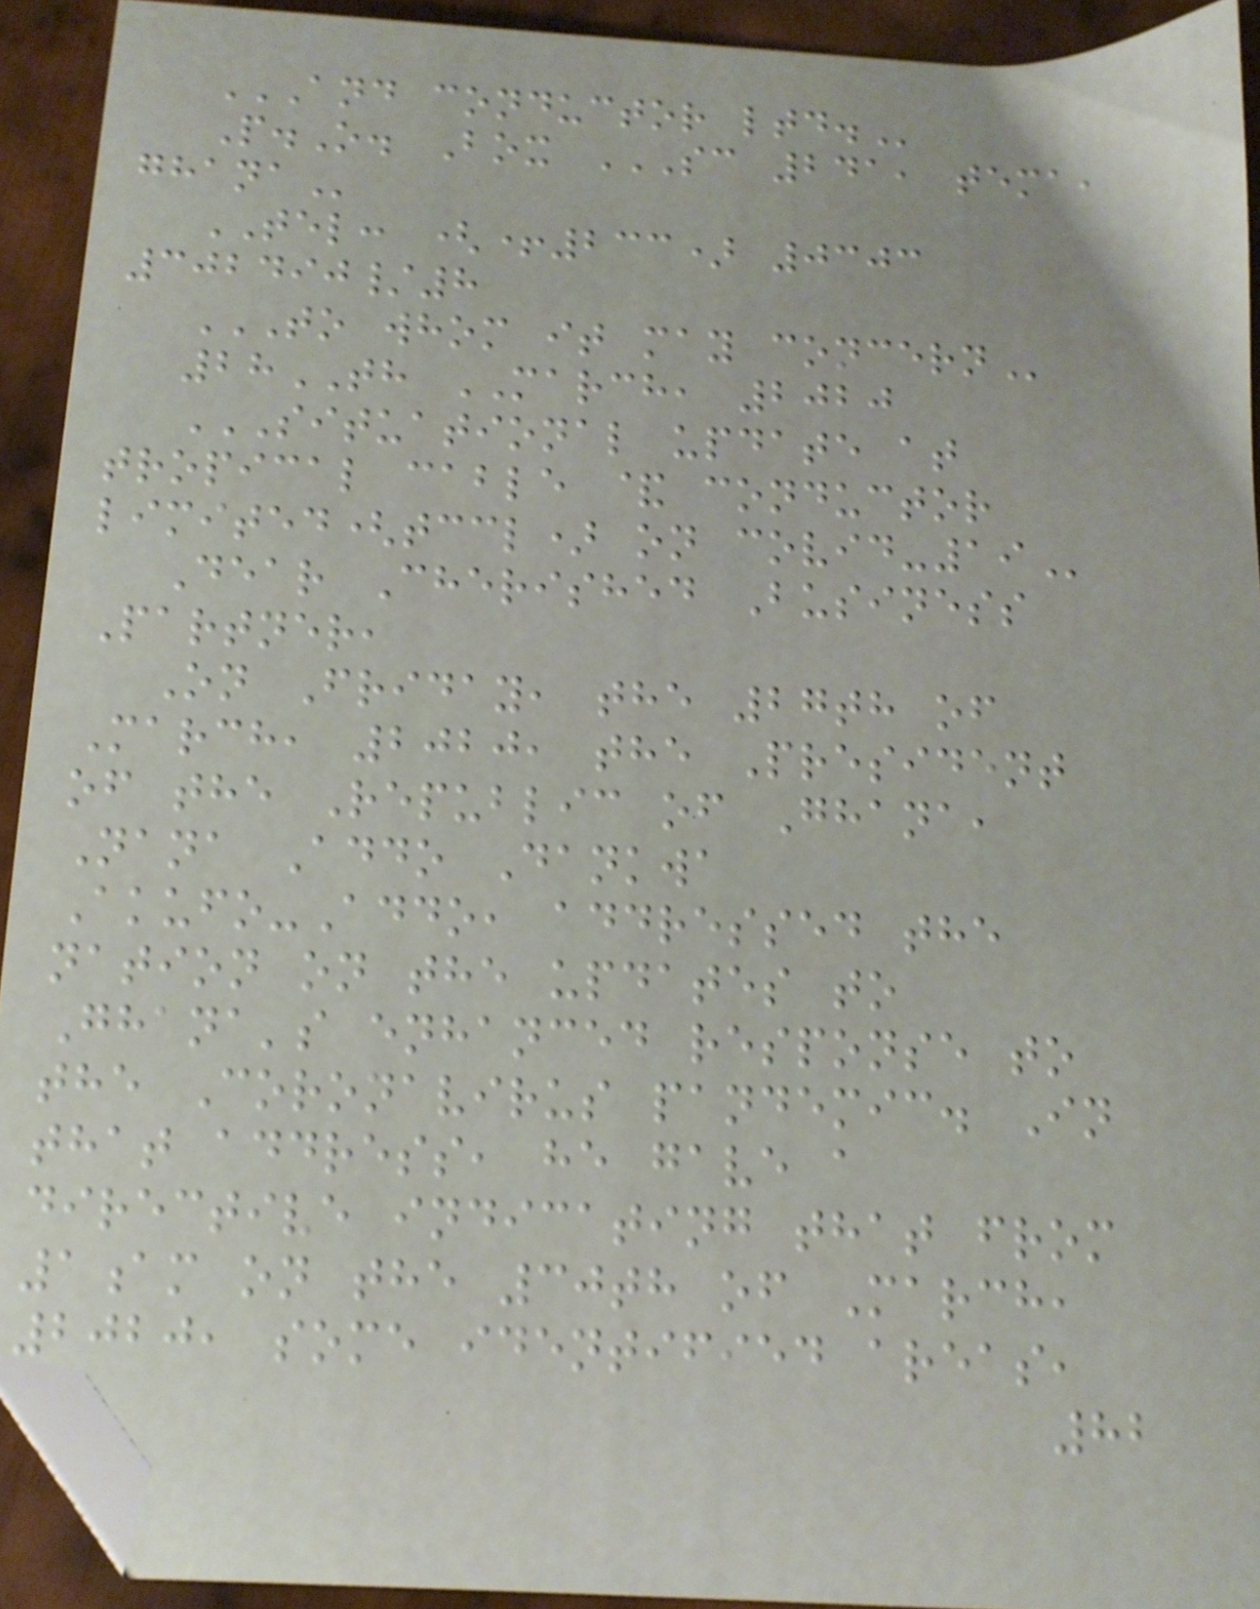AND CONDUCTOR LTD.
P.O. Box SC 241, TEMA,
GHANA
TEL: (+233) 0303
302490/8
TO WHOM IT MAY CONCERN
28TH MARCH, 2020
SITUATIONAL UPDATE AT
TROPICAL CABLE & CONDUCTOR
LIMITED(TCCL) ON COVID-19
Dear Cherished Business
Partner,
On Friday, the 27th of
March, 2020, the President
of the Republic of Ghana,
Nana Addo Dankwa
Akufo-Addo, addressed the
nation on the updates to
Ghana's enhanced response to
the Coronavirus pandemic. In
that address, he gave a
directive indicating that from
1am on the 30th of March,
2020, some identified areas,
82
